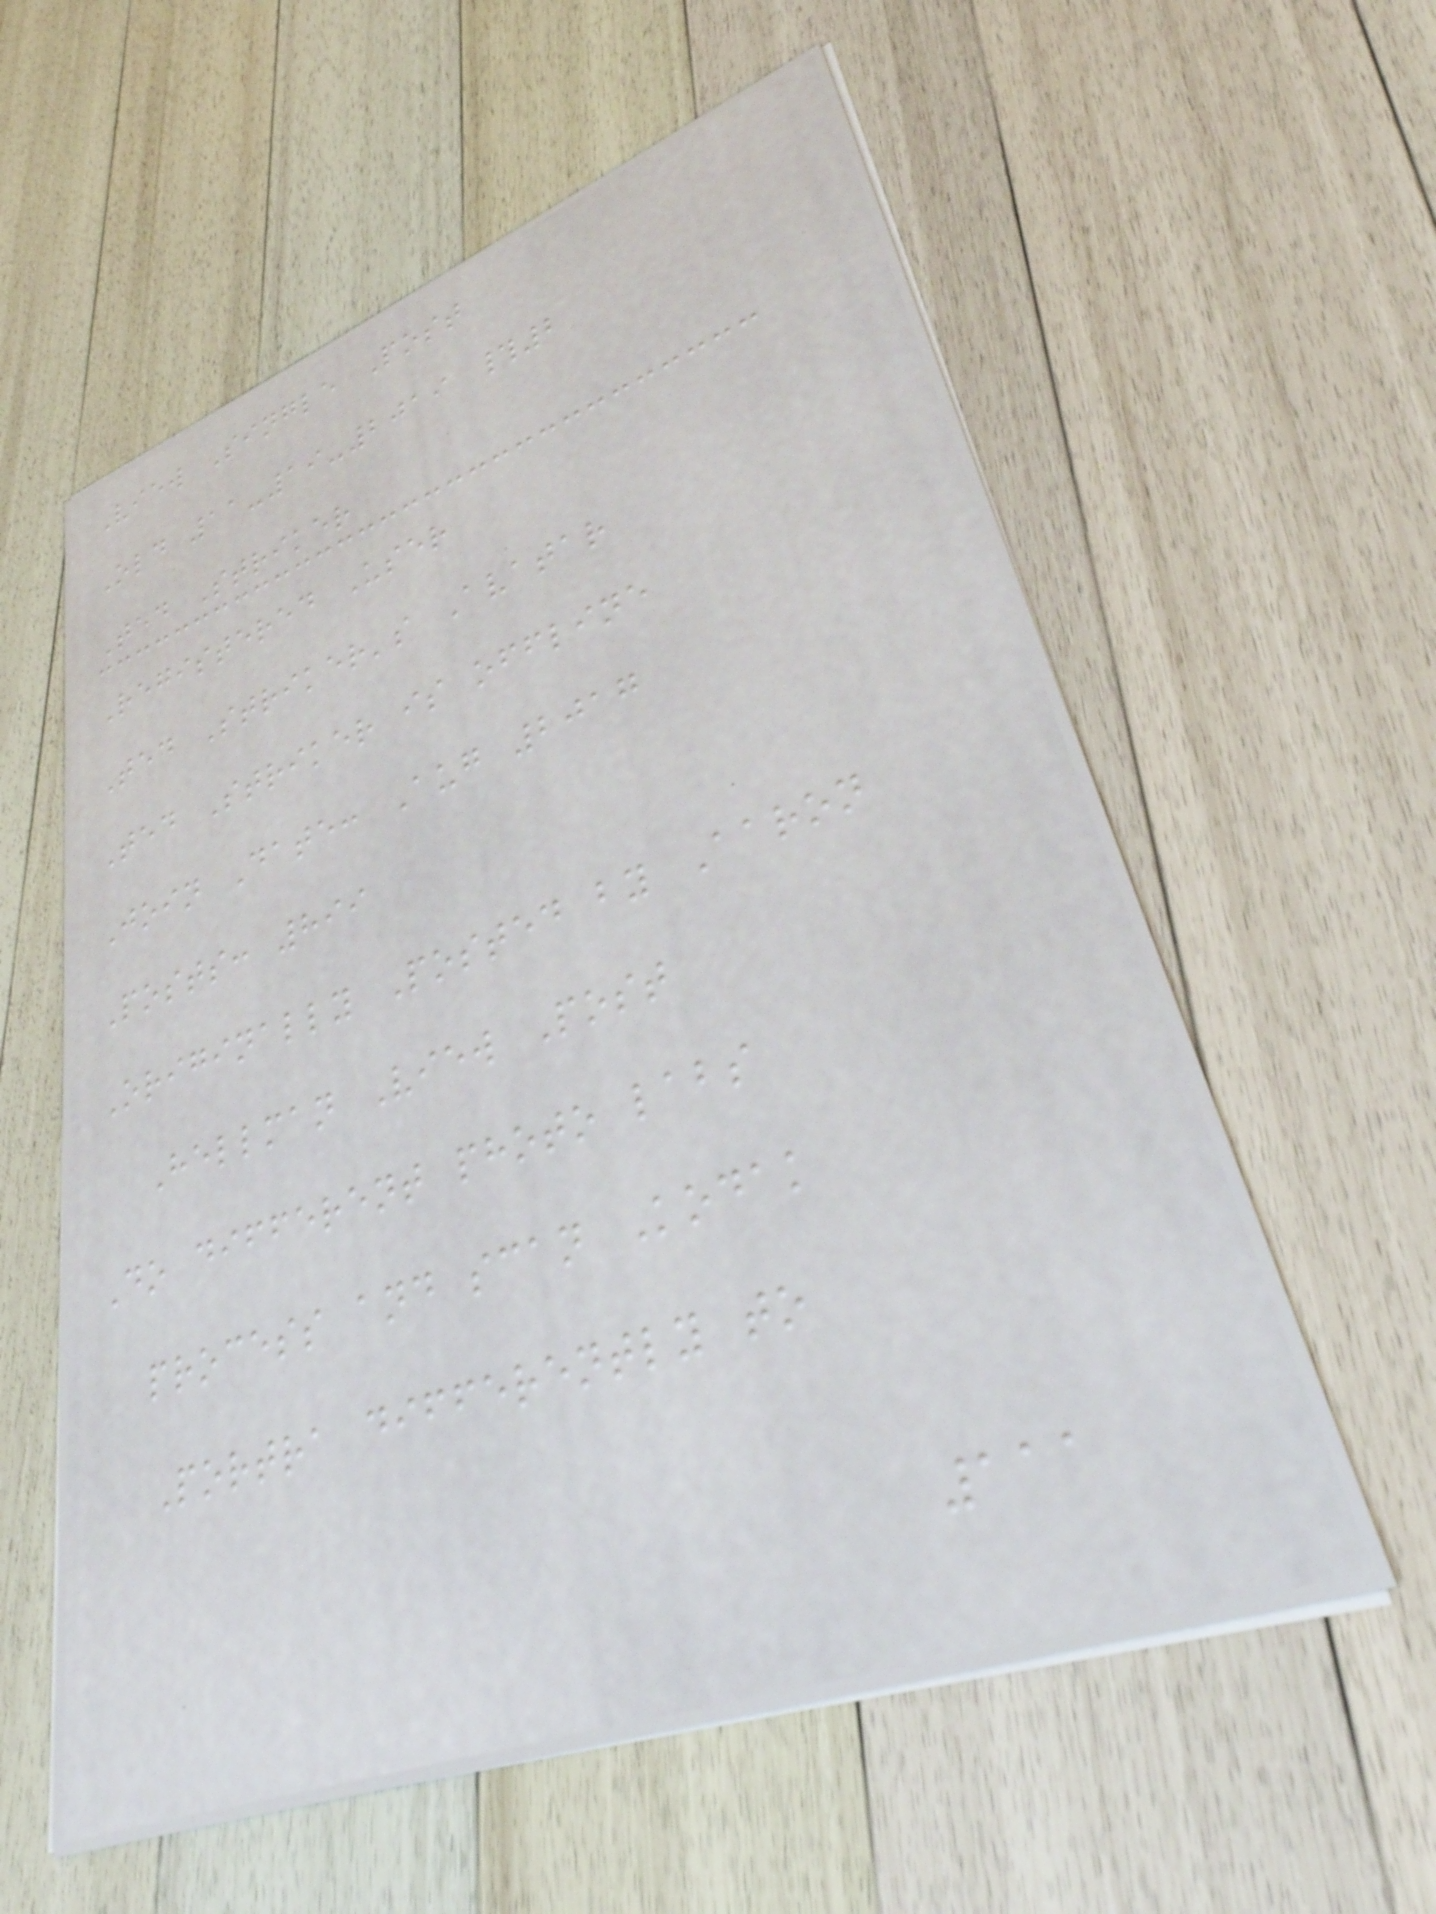View Single Post
Old 11-19-2019 #2
Ted Striker
Registered User
Ted Striker's Avatar
Ted Striker is offline
Join Date: Aug 2017
Posts: 899
Originally Posted by Aaron
Hellman View Post
Do different photo labs
process and scan Kodak
Portra differently to
111
